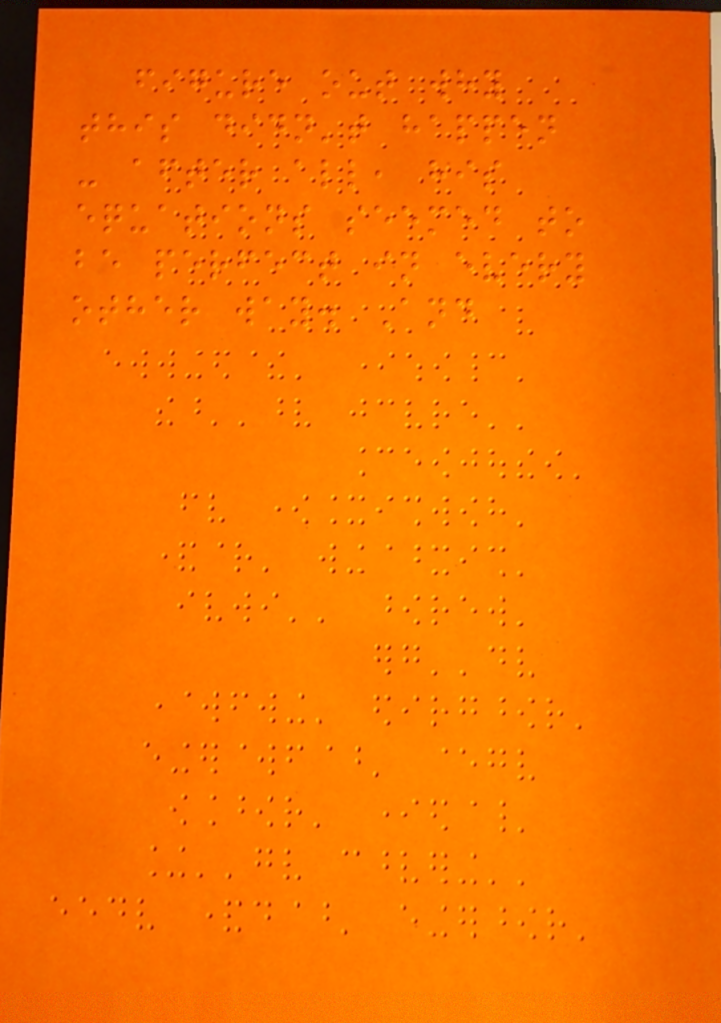figure out why
this didn't happen
- after all, his
equations seemed to
be perfect in every
other way. And
